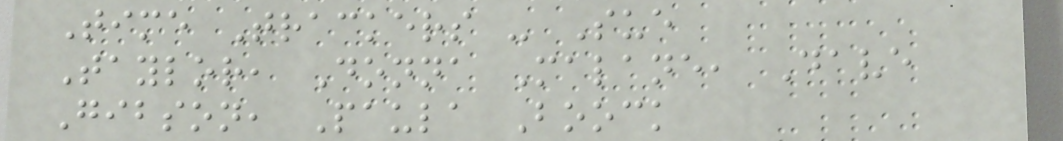Time Trackers - Sue
Taylor, Donna Malane, Dave
Gibson, Paula Boock
